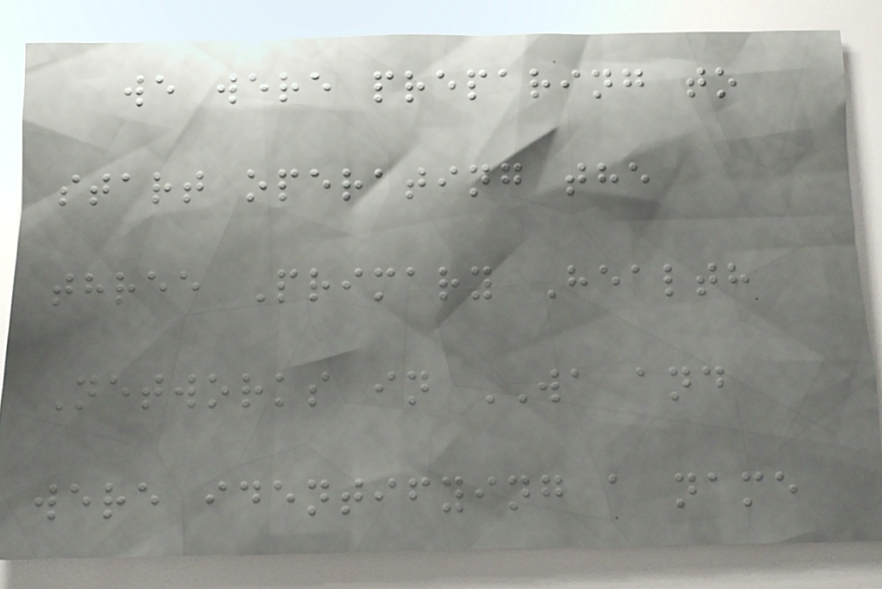we were preparing to
start operating the
three Primary Health
Networks in WA and
were identifying a name
